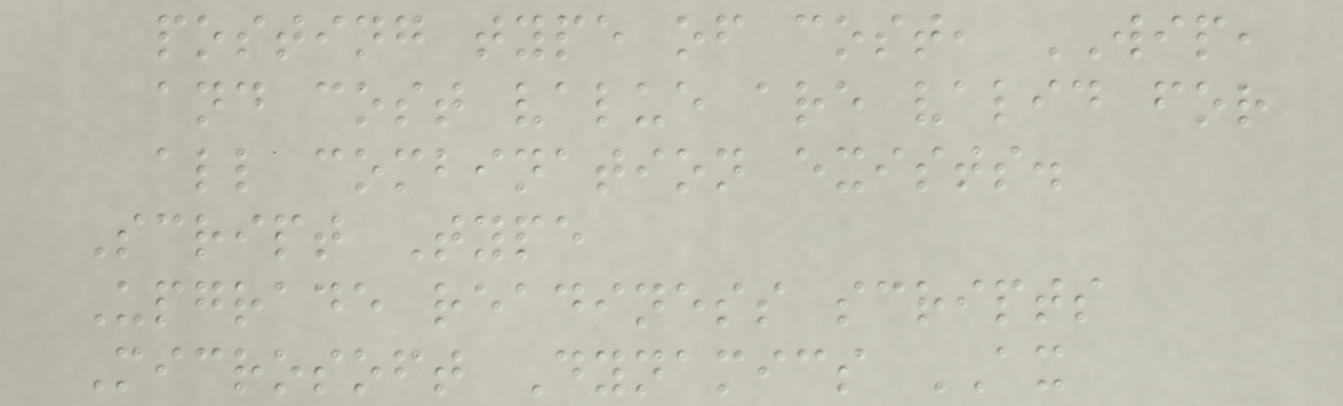posting type of cost, WIP,
and cost value are valid for
all combination exists.
Script Type
Upgrade readiness scripts
Microsoft Dynamics AX
